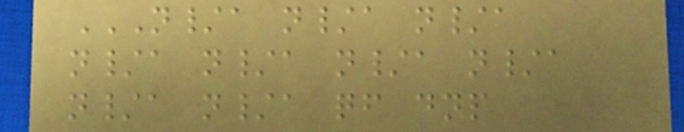N/A N/A N/A
N/A N/A N/A N/A
N/A N/A QF DNP
